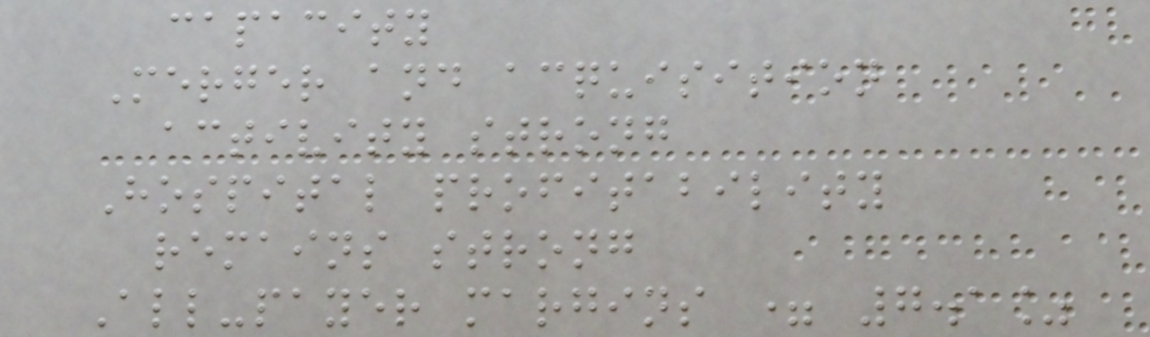capacity
Merger and acquisition
activity strong
Hospital profitability
remains strong
All-payer margins = 7.1%
